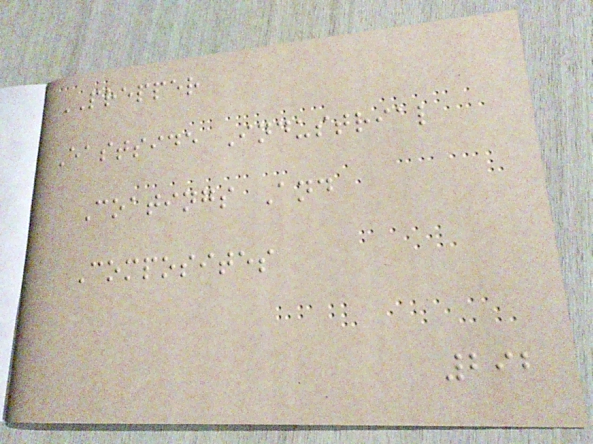PREPPER
Eastside Industrial
Coatings And
Composites
292
